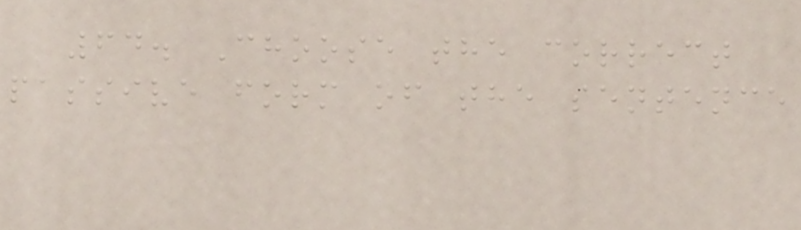64. Choose the correct
passive form of the sentence
